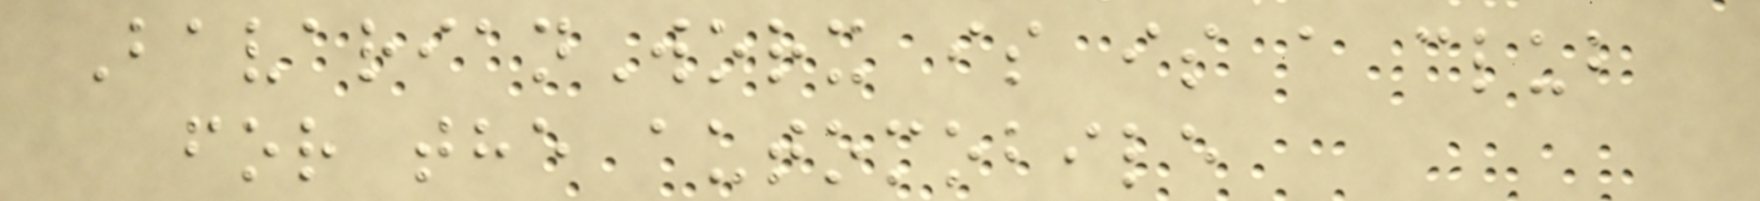BavarianWorx is is a club
for the automobile
